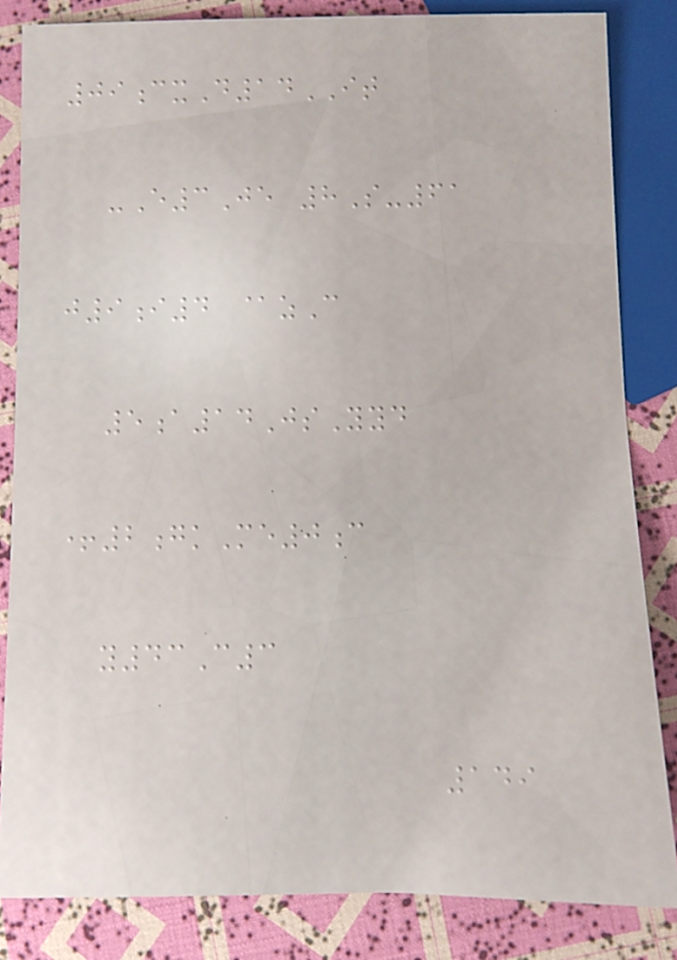09cxD14IT
-E3Je 8S-61
j9i4 @zC
5a14JsYyd
+2gkMe0c
y43C3
149
